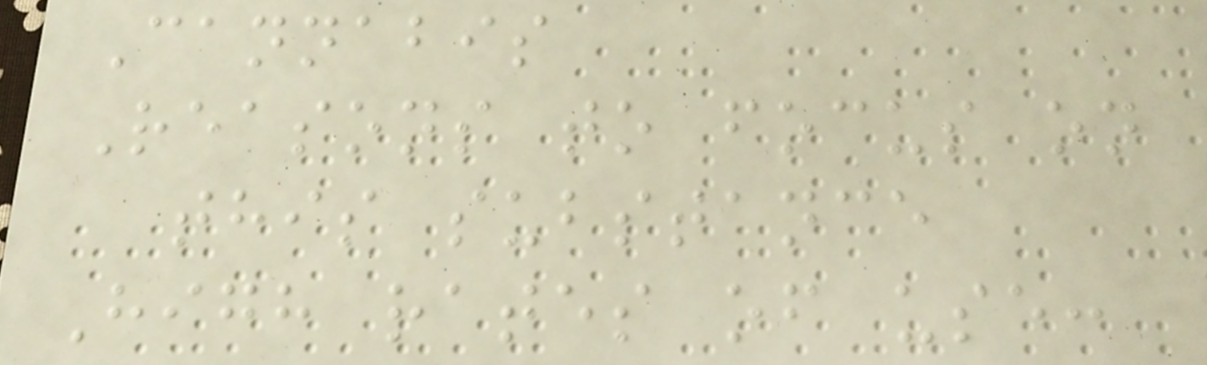Cannabis
Reasons to focus on
this substance
High rates of use:
